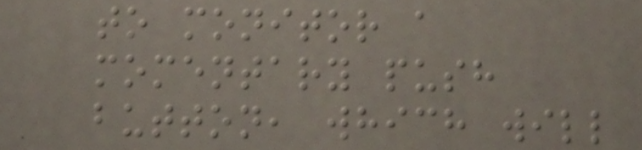to monitor a
momentary push
button, which will
